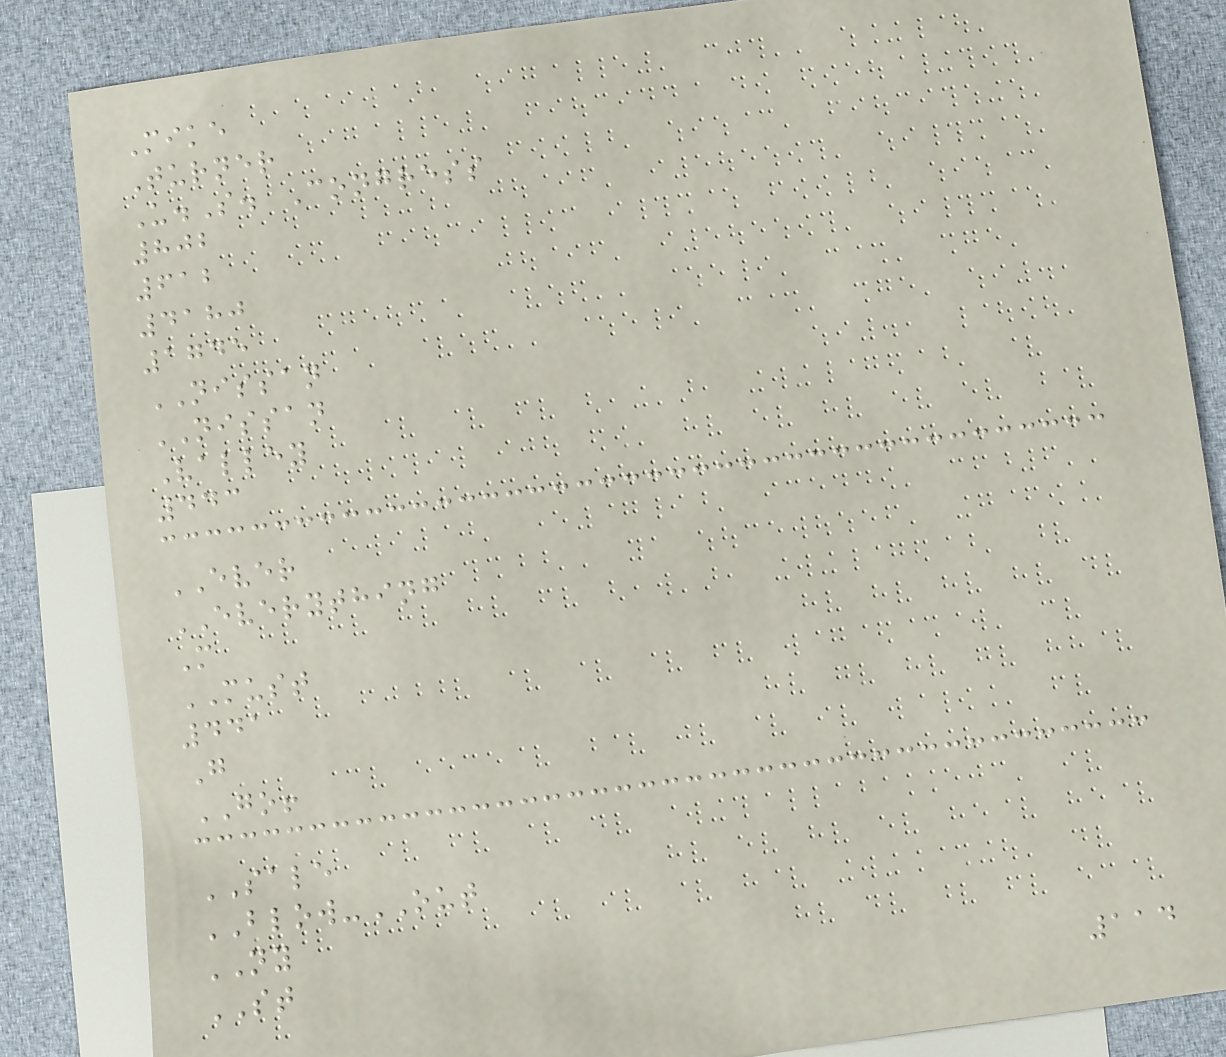Mike
Turner
U.S. Congress
802
612
4180
1745
NISSAN
NISSAN
Valley
443
EVER
EVERYTHING
M
MUST
441
G
GO!
SALE
BLOW-OUT
NY
ST
114
